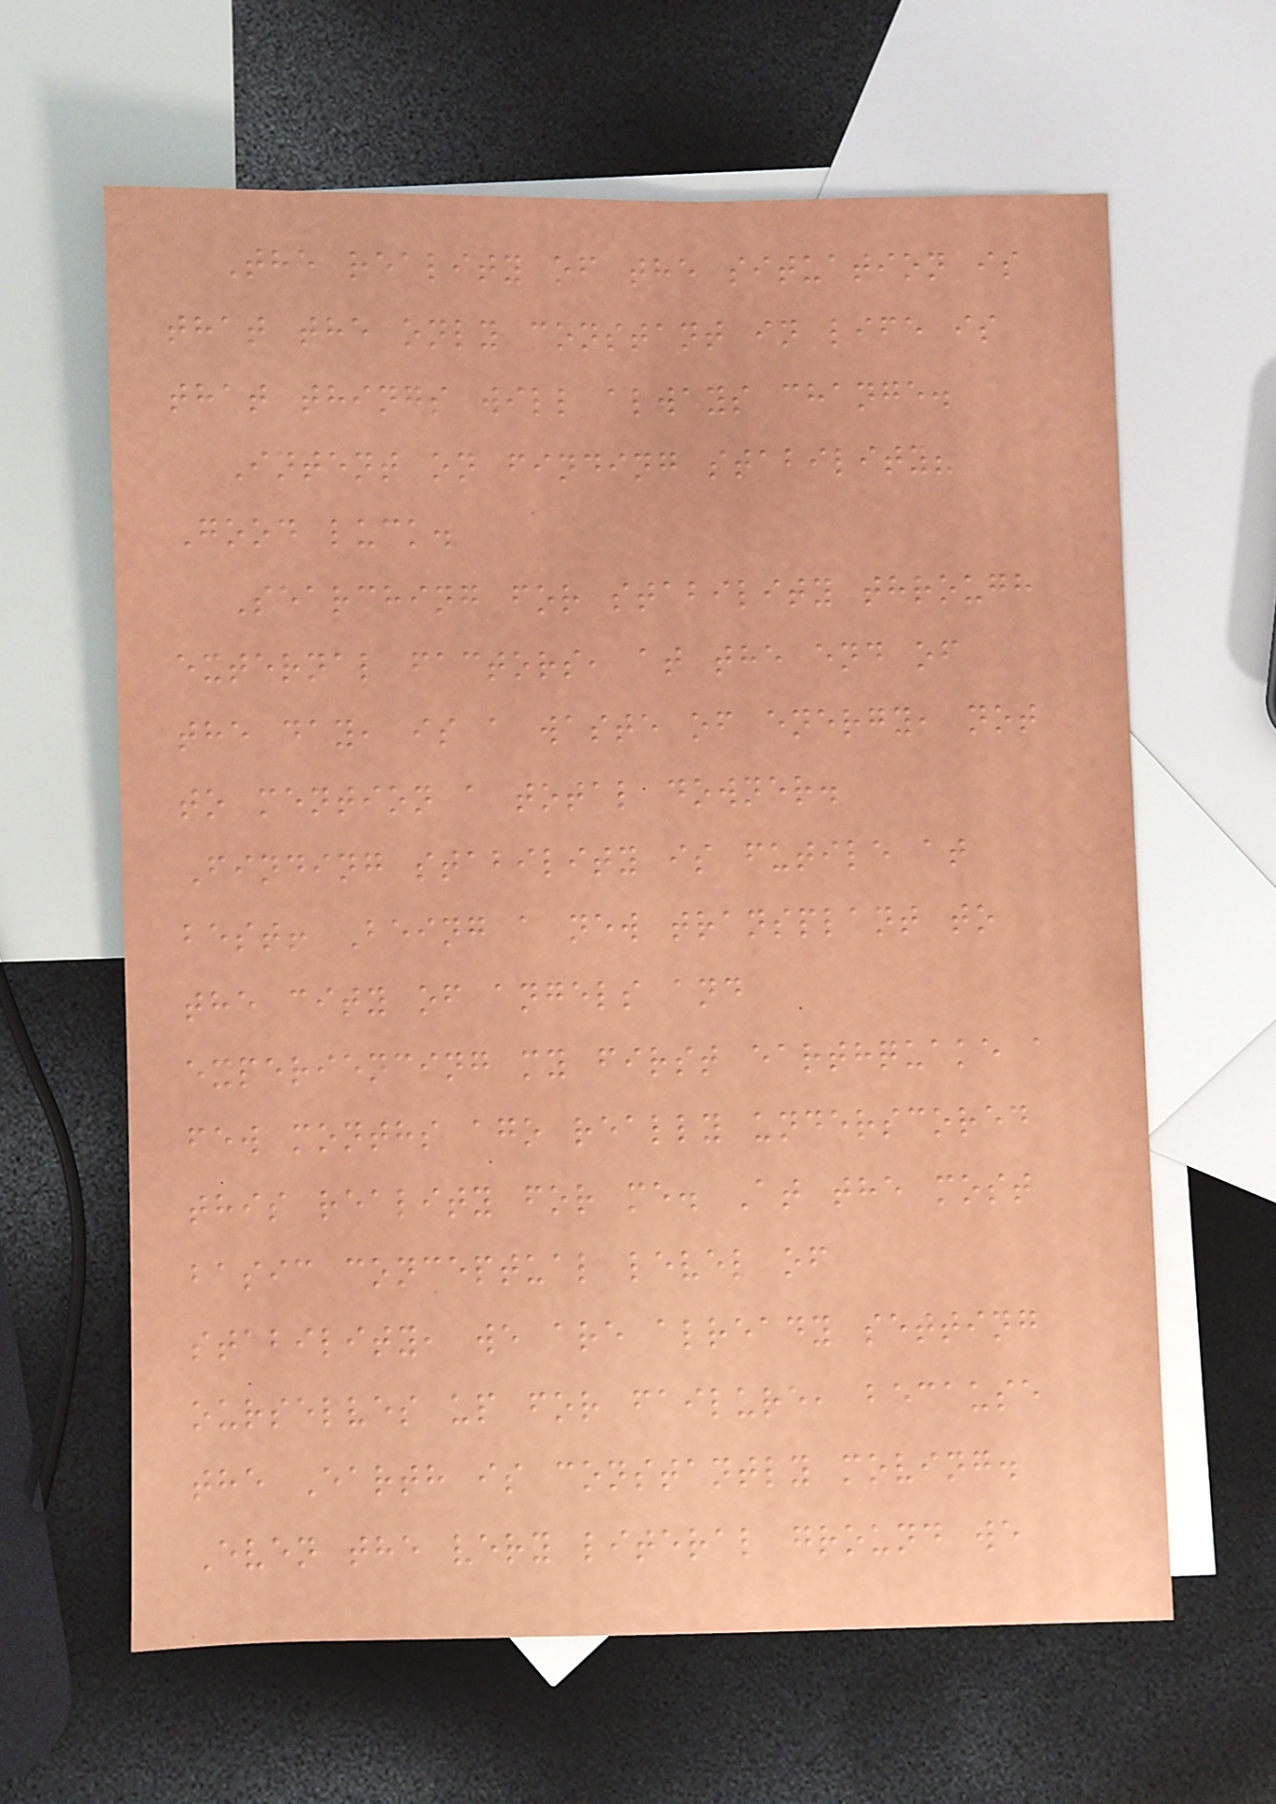The reality of the situation is
that the only constant in life is
that things will always change.
Intent on finding stability?
Good luck.
Searching for stability through
external factors, at the end of
the day, is a waste of energy, not
to mention a total downer.
Finding stability is futile at
best! Being a new transplant to
the city of angels and
experiencing my first earthquake a
few months ago really underscored
this reality for me. At the most
basic conceptual level of
stability, we are already setting
ourselves up for failure, because
the Earth is constantly moving.
Even the very literal ground we
